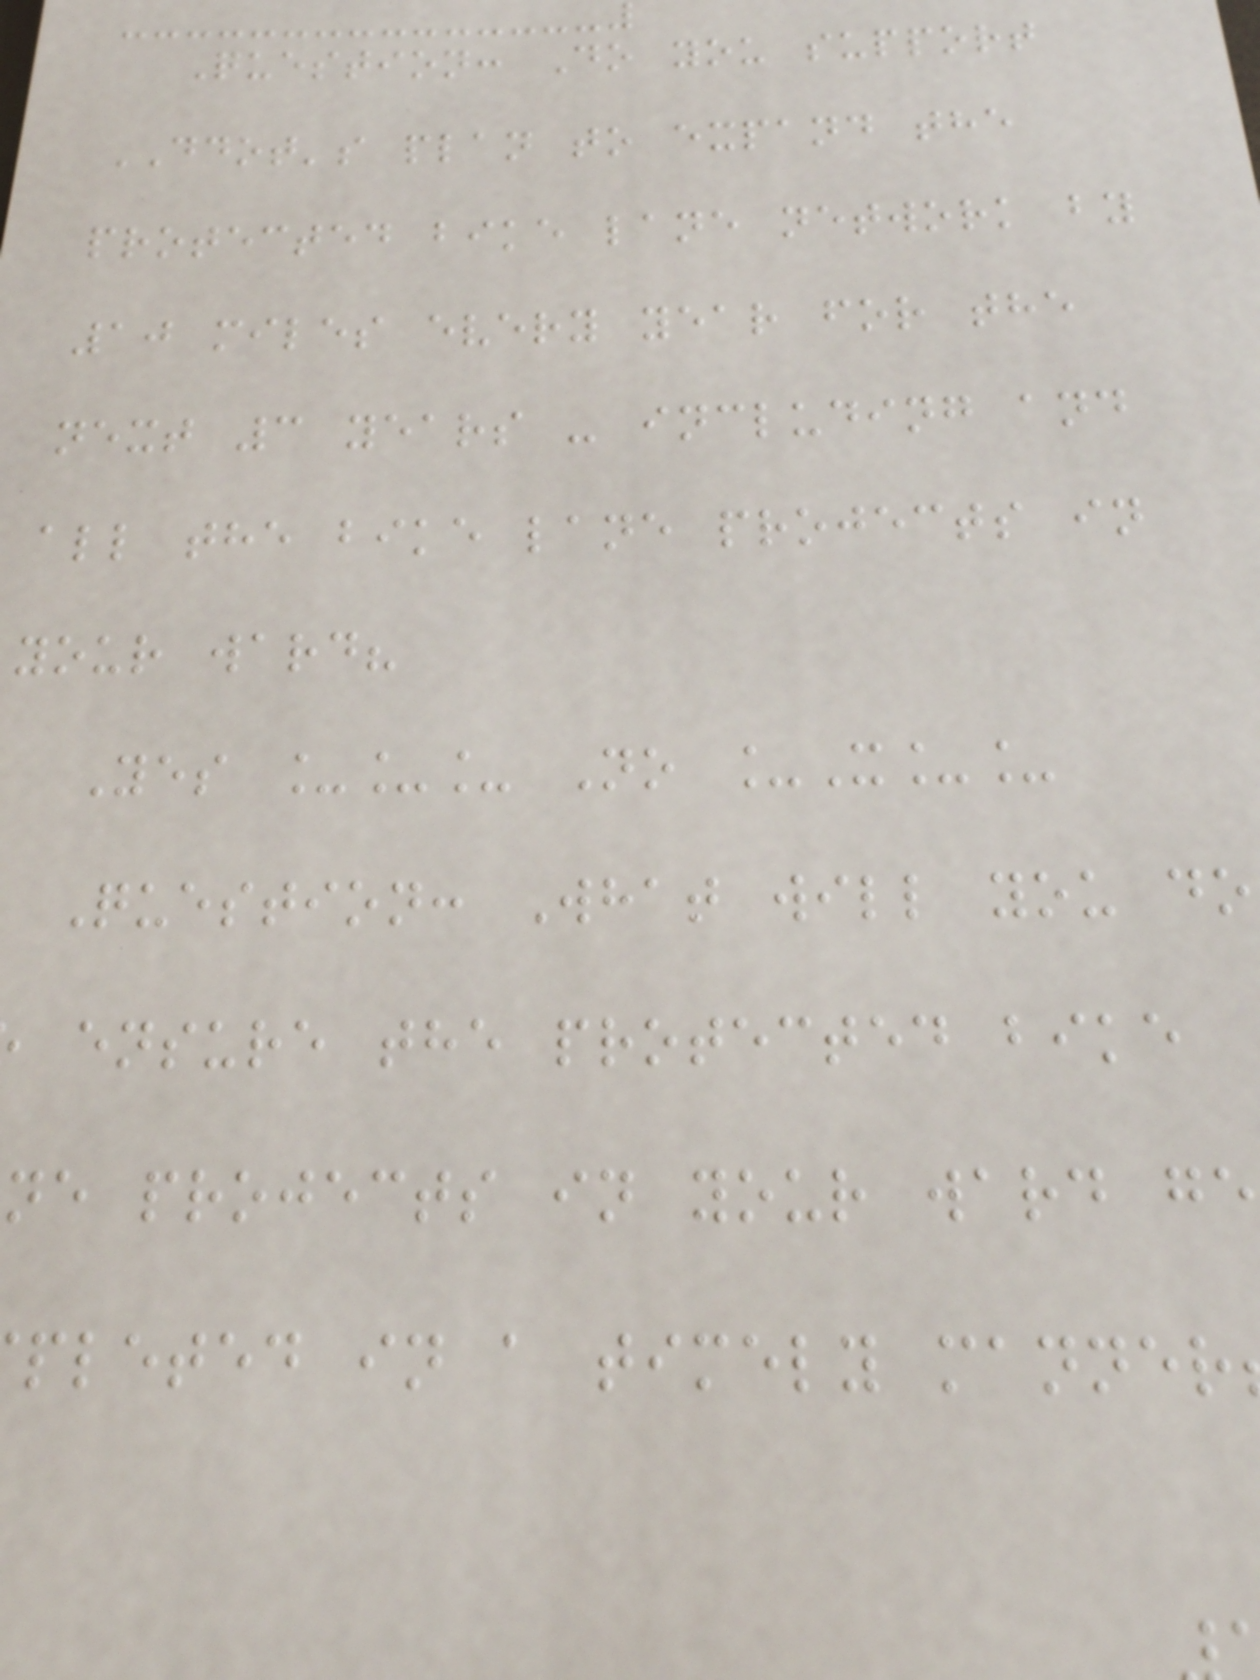Question: Do you support
DDOT's plan to expand the
protected bike lane network by
10 miles every year for the
next 3 years - including and
all the bike lane projects in
your ward?
Yes ___ No _X__
Question: What will you do
ensure the protected bike
ne projects in your ward ge
pleted in a timely manner
